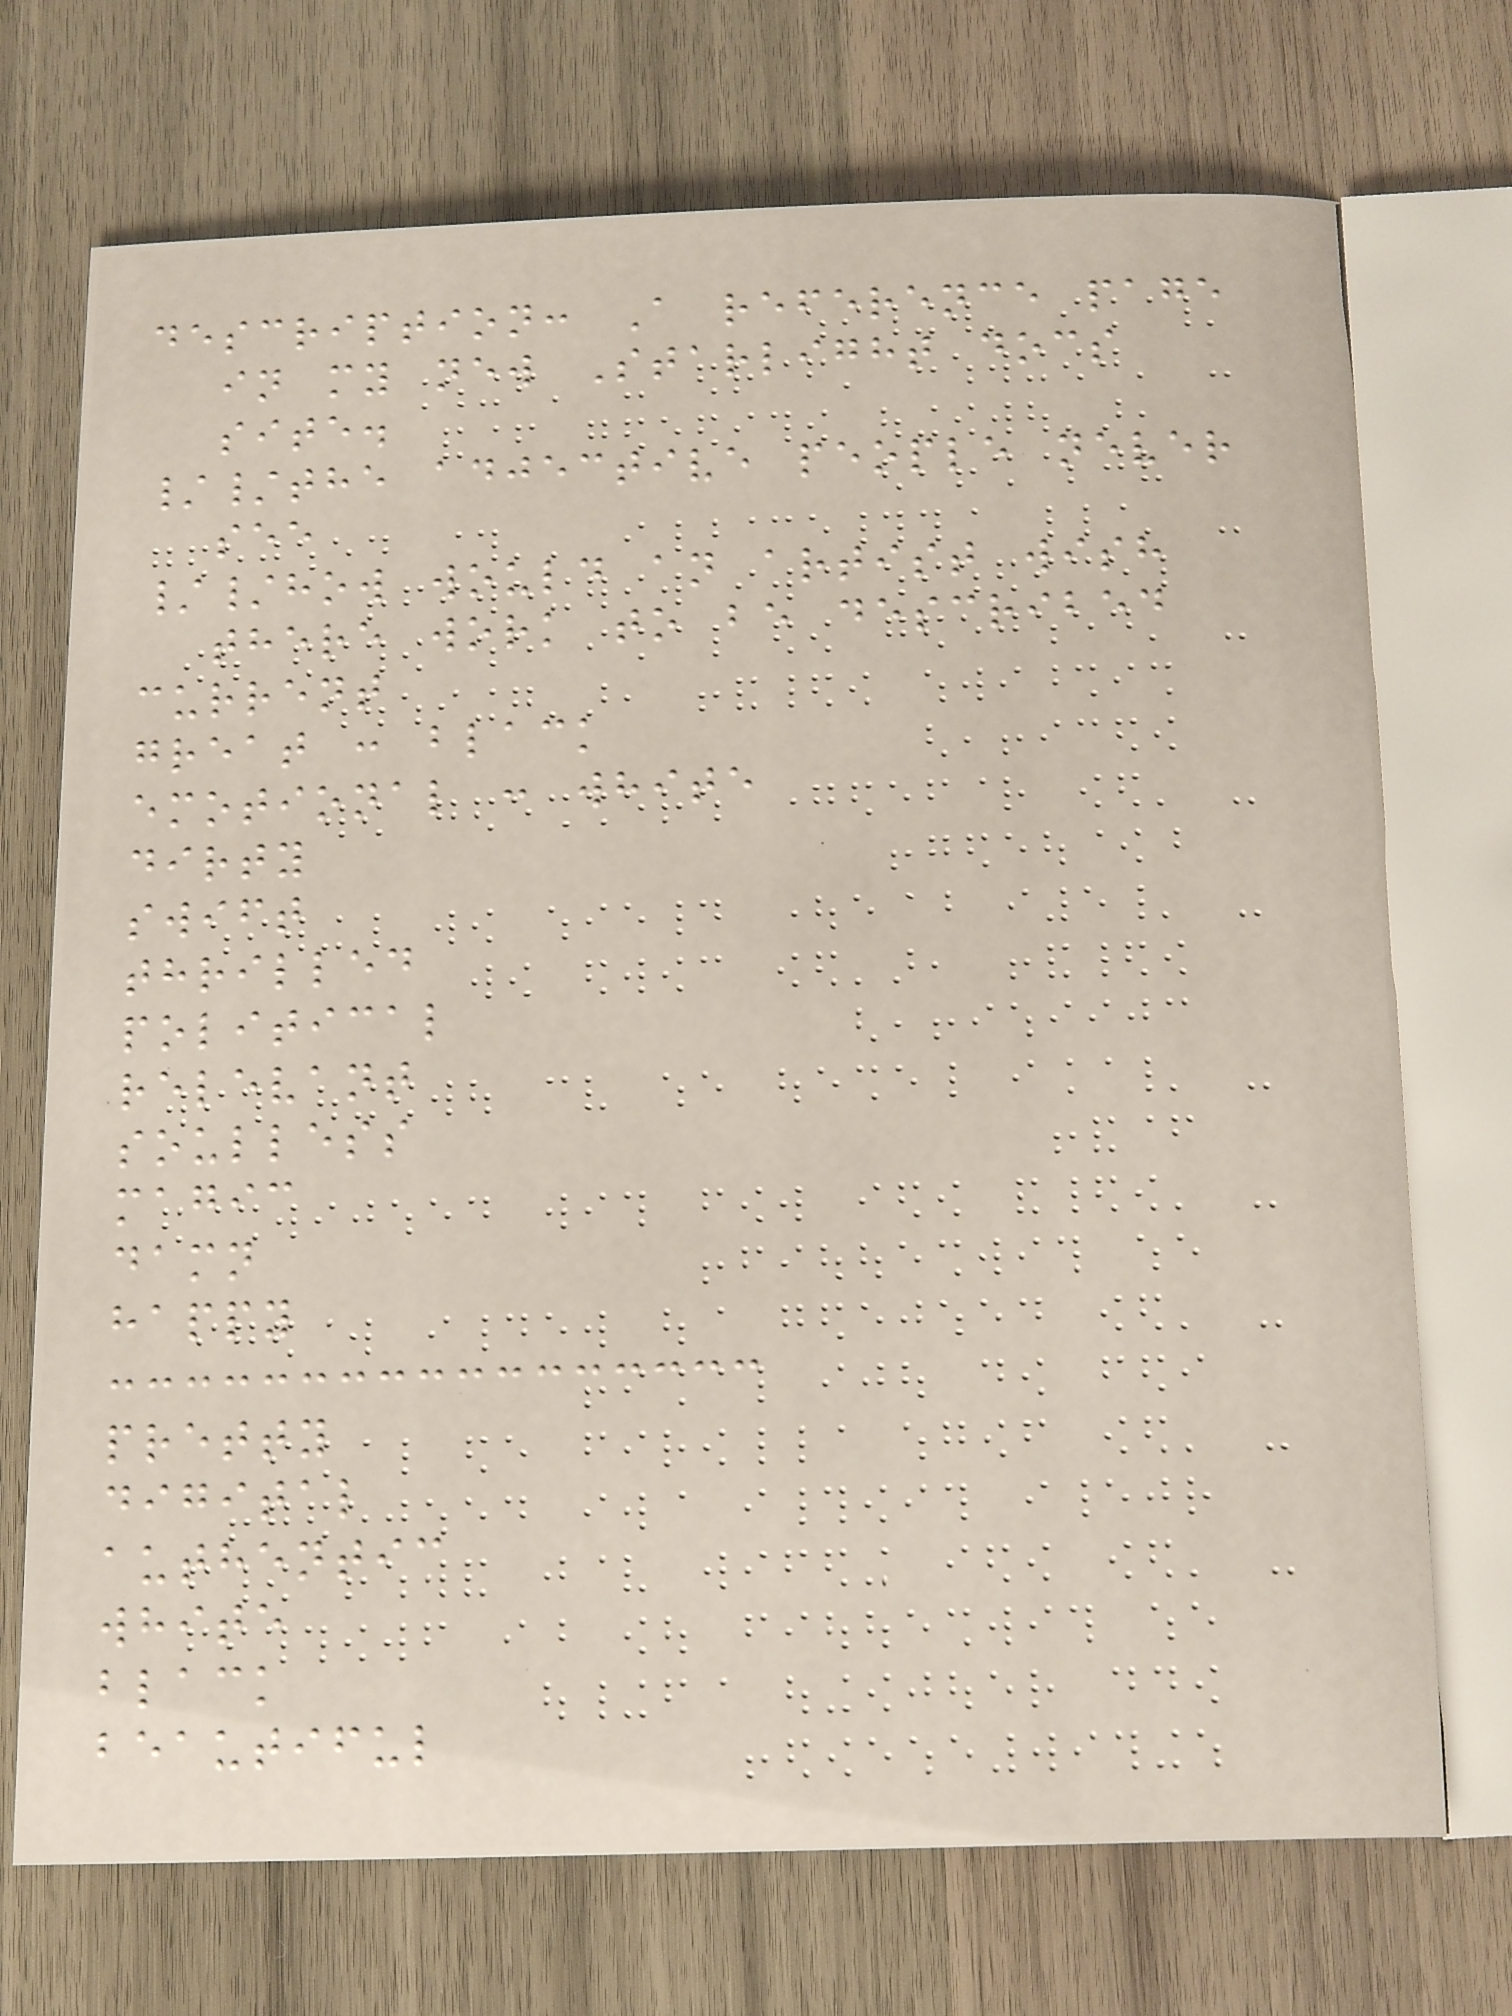description: A reference page
in my new Starlight docs
site.
//the adjective people never
see
//how would an artist wish
there work to be described
current
great : black
emotional : white
dirty
swift
thrilled
political
relevant
soulless
magic
damn
happy
pretty
digital
authentic
white
black
beautiful
